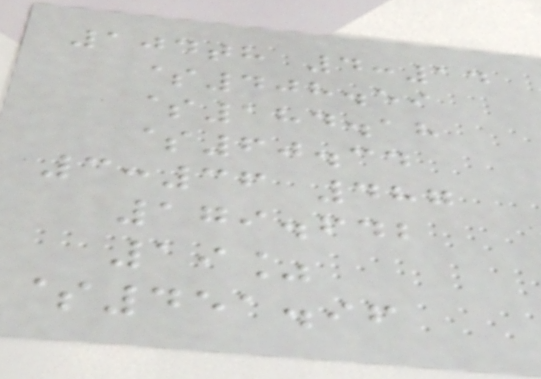104th 4:14
$408.59
$184.18
$60.34
3:36 487
179.642
19%
$451.96
